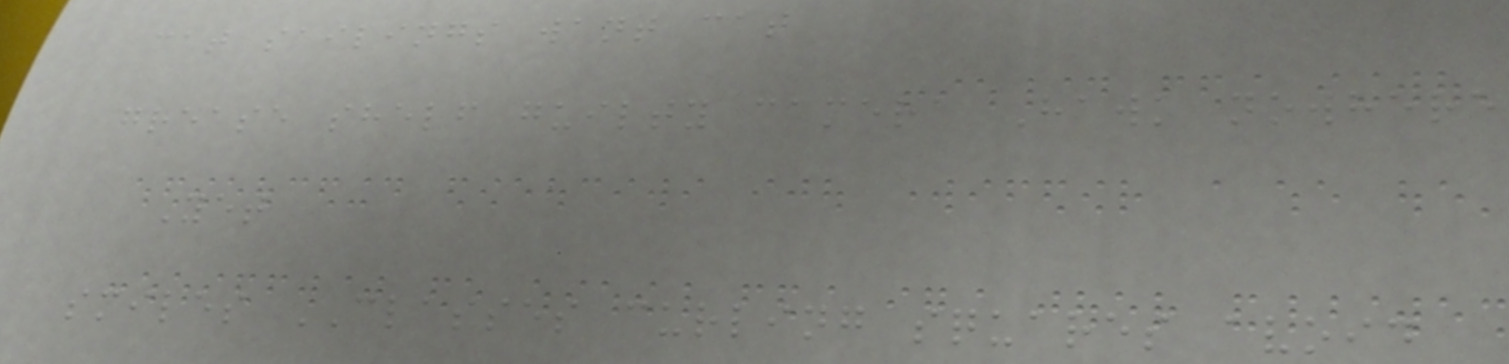cat sailings want cat
grease shelf guilty camera Hawk nowhere
Yet
smiles CLASSES curling squares avoid
